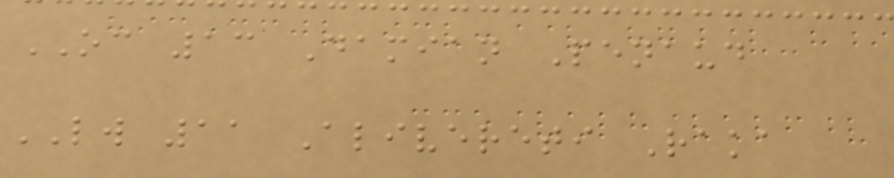OC 13 Damian Penaud
LW 11 Alivereti Raka
